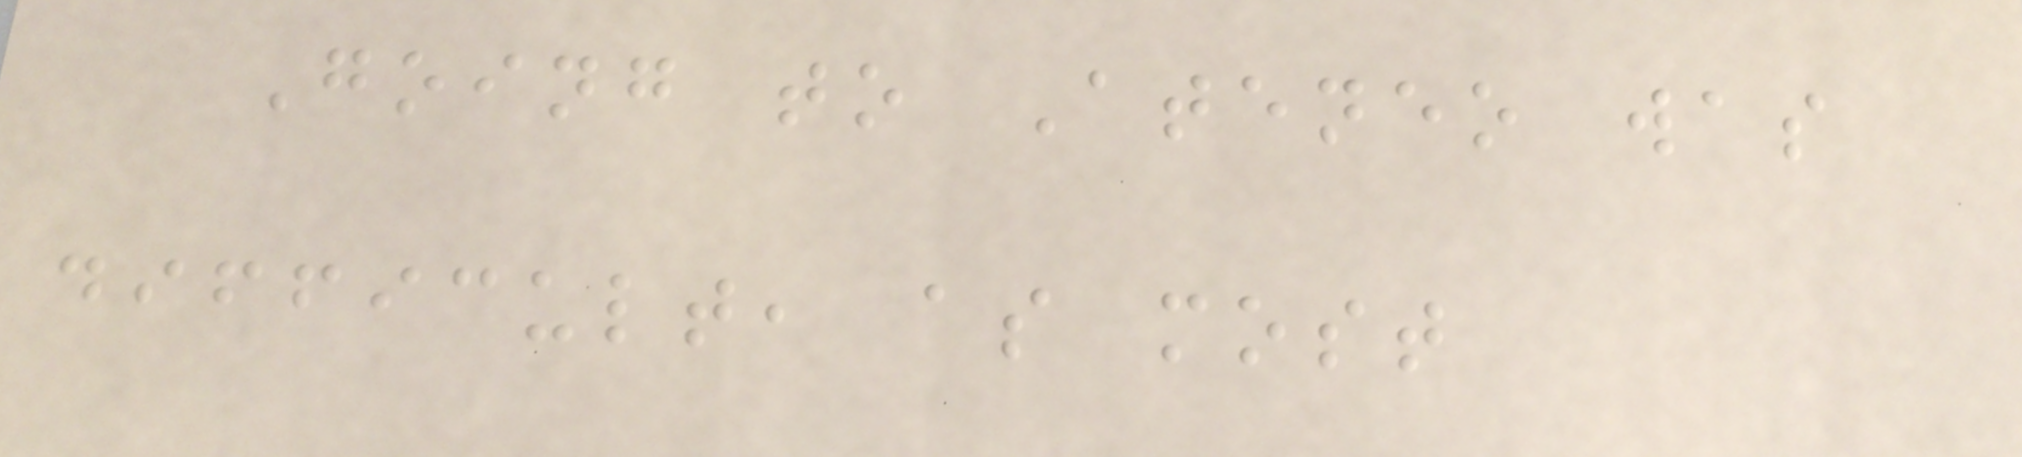Going to Ateneo was
difficult, as most
